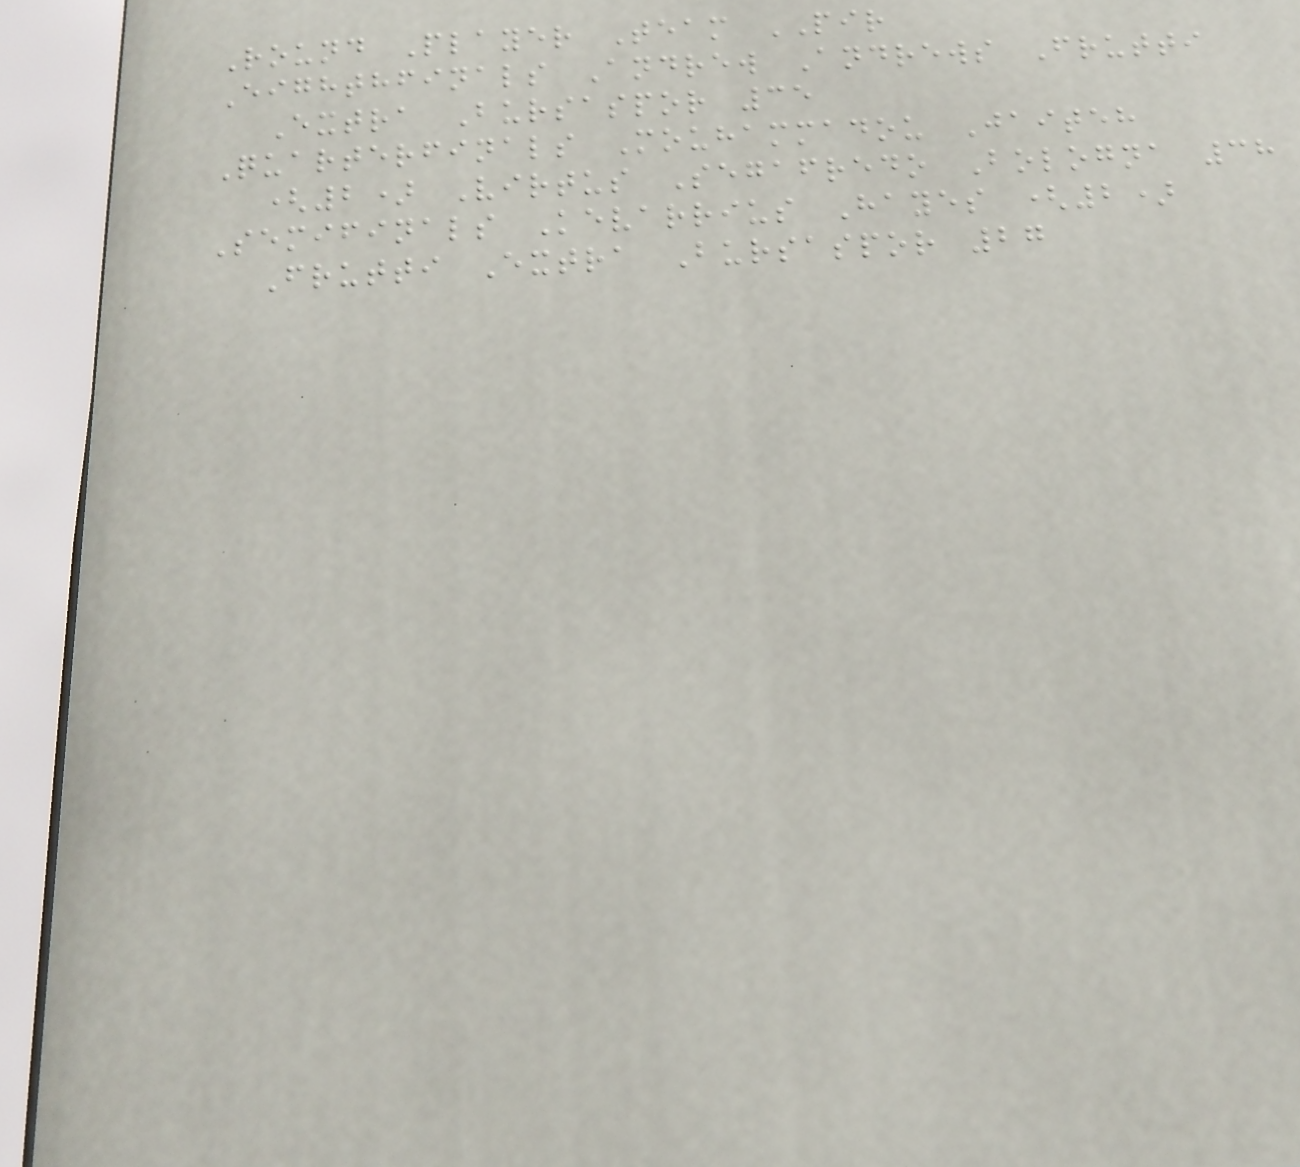Round Player Team PIR
Eighthfinals Andrew Andrews Frutti
Extra Bursaspor 35
Quarterfinals Mouhammadou Jaiteh
(2) Virtus Segafredo Bologna 38
Semifinals Kevarrius Hayes (2)
Frutti Extra Bursaspor 27
